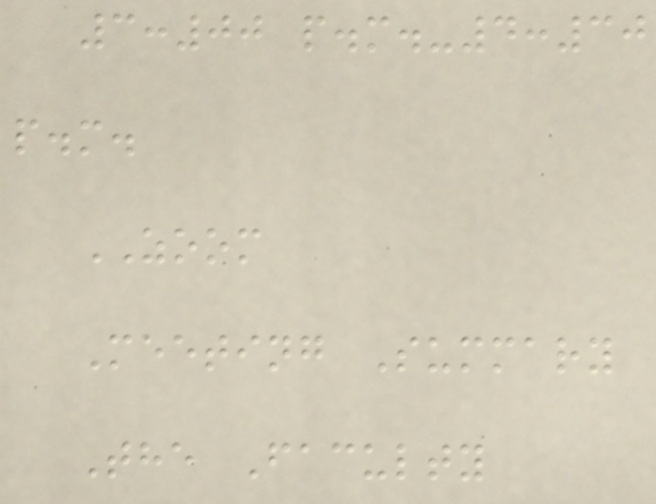3:00 p.m.-4:30
p.m.
ZOOM
Meeting Summary
The Faculty
